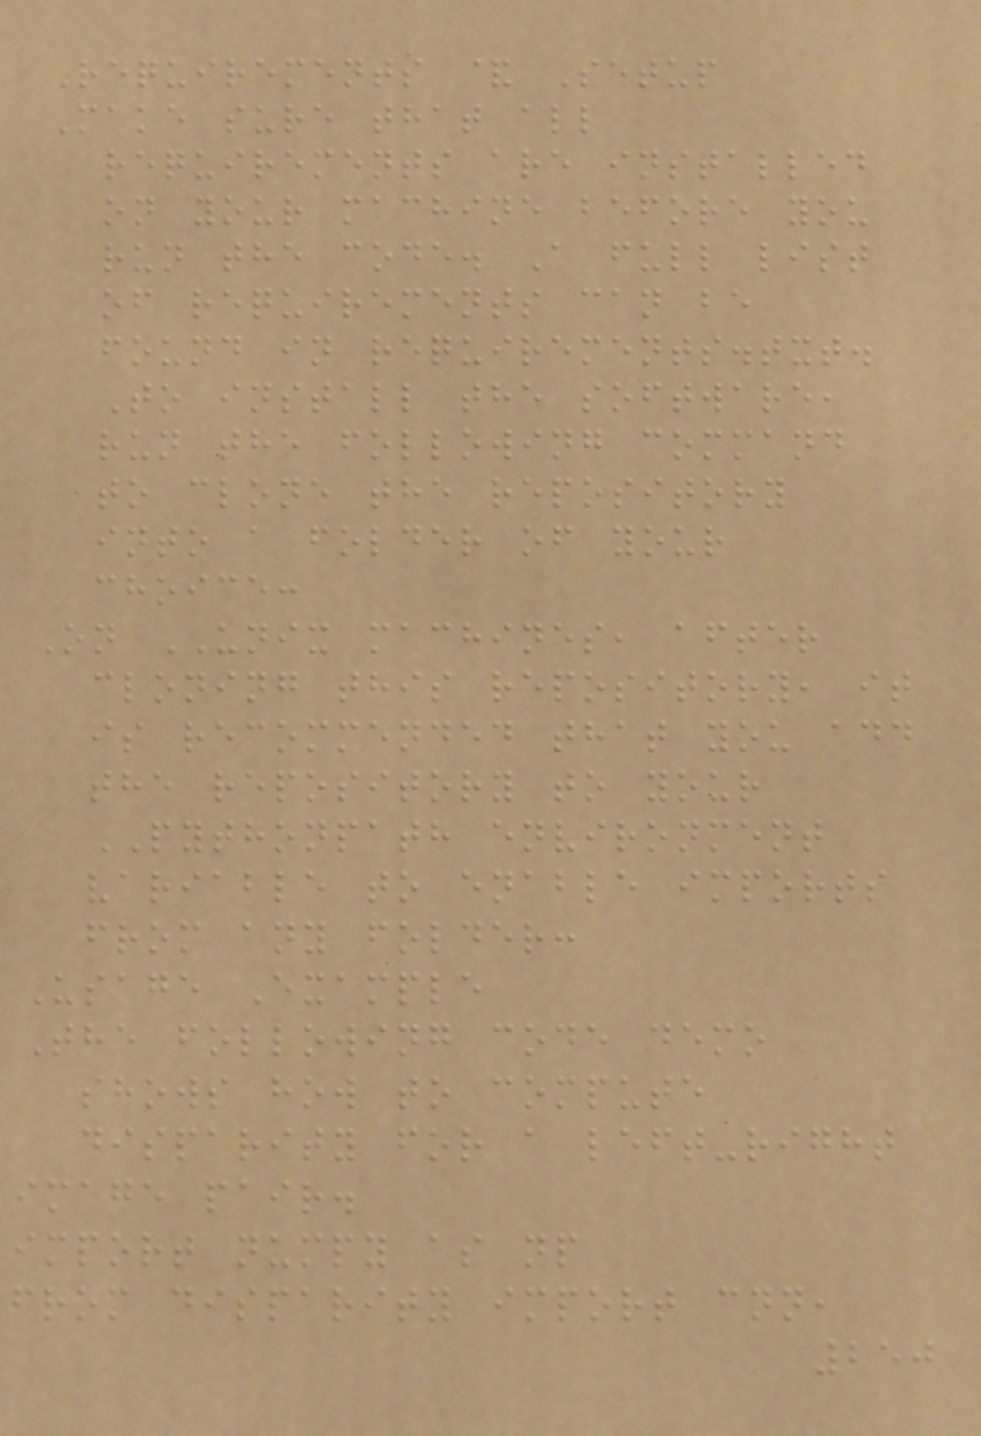Requirements & Setup
Make sure that all
requirements are installed
on your machine before you
run the code. A full list
of requirements can be
found in requirements.txt.
To install the software,
run the following command
to clone the repository
into a folder of your
choice:
On UNIX machines, after
cloning this repository, it
is recommended that you add
the repository to your
PYTHONPATH environment
variable to enable imports
from any folder:
Usage Example
The following code demo
shows how to compute
disparity for a left-right
image pair.
import numpy as np
from disparity import cnn,
250
